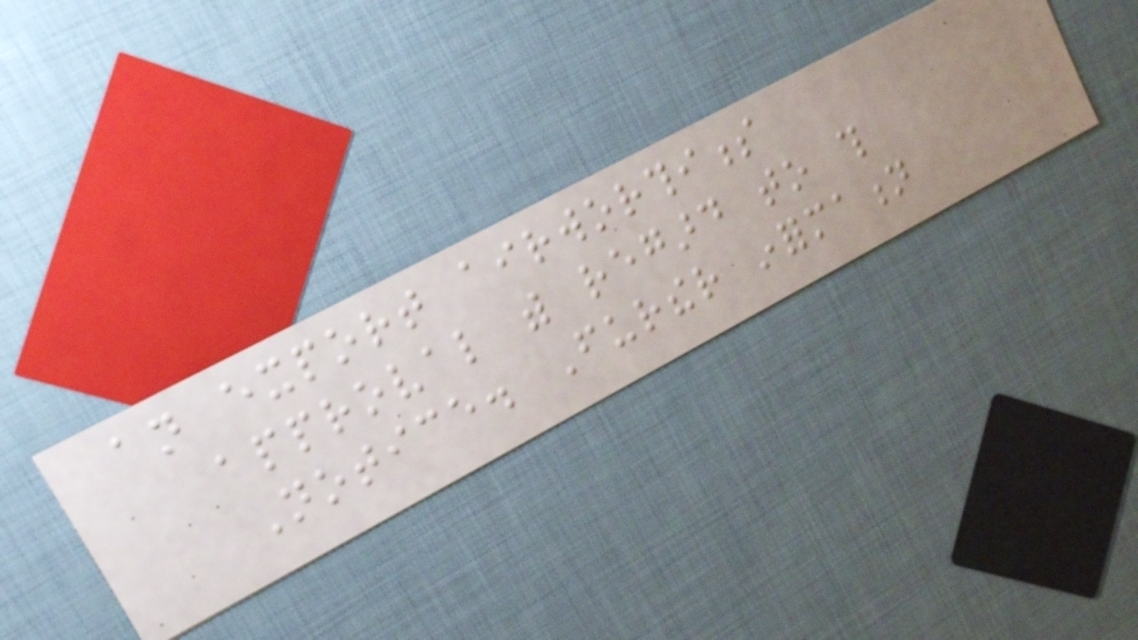an export airworthiness
approval with regard to this
Notice. Further information
